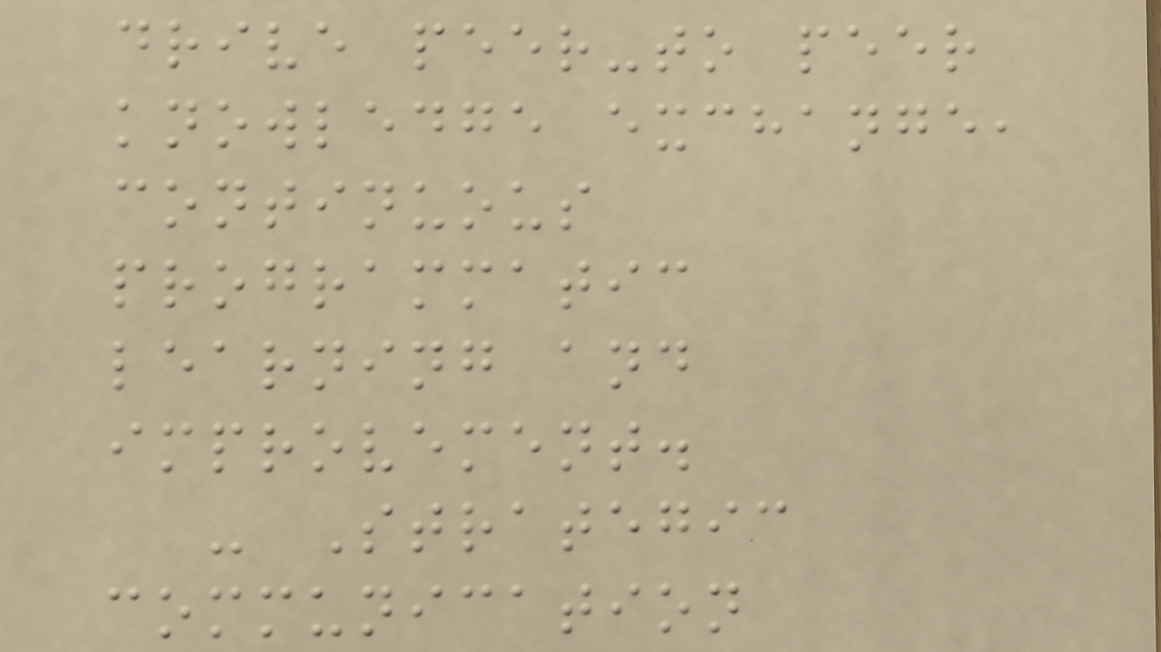drive peer-to peer
knowledge exchange,
continuous
programmatic
learning and
improvement.
- Strategic
communication
